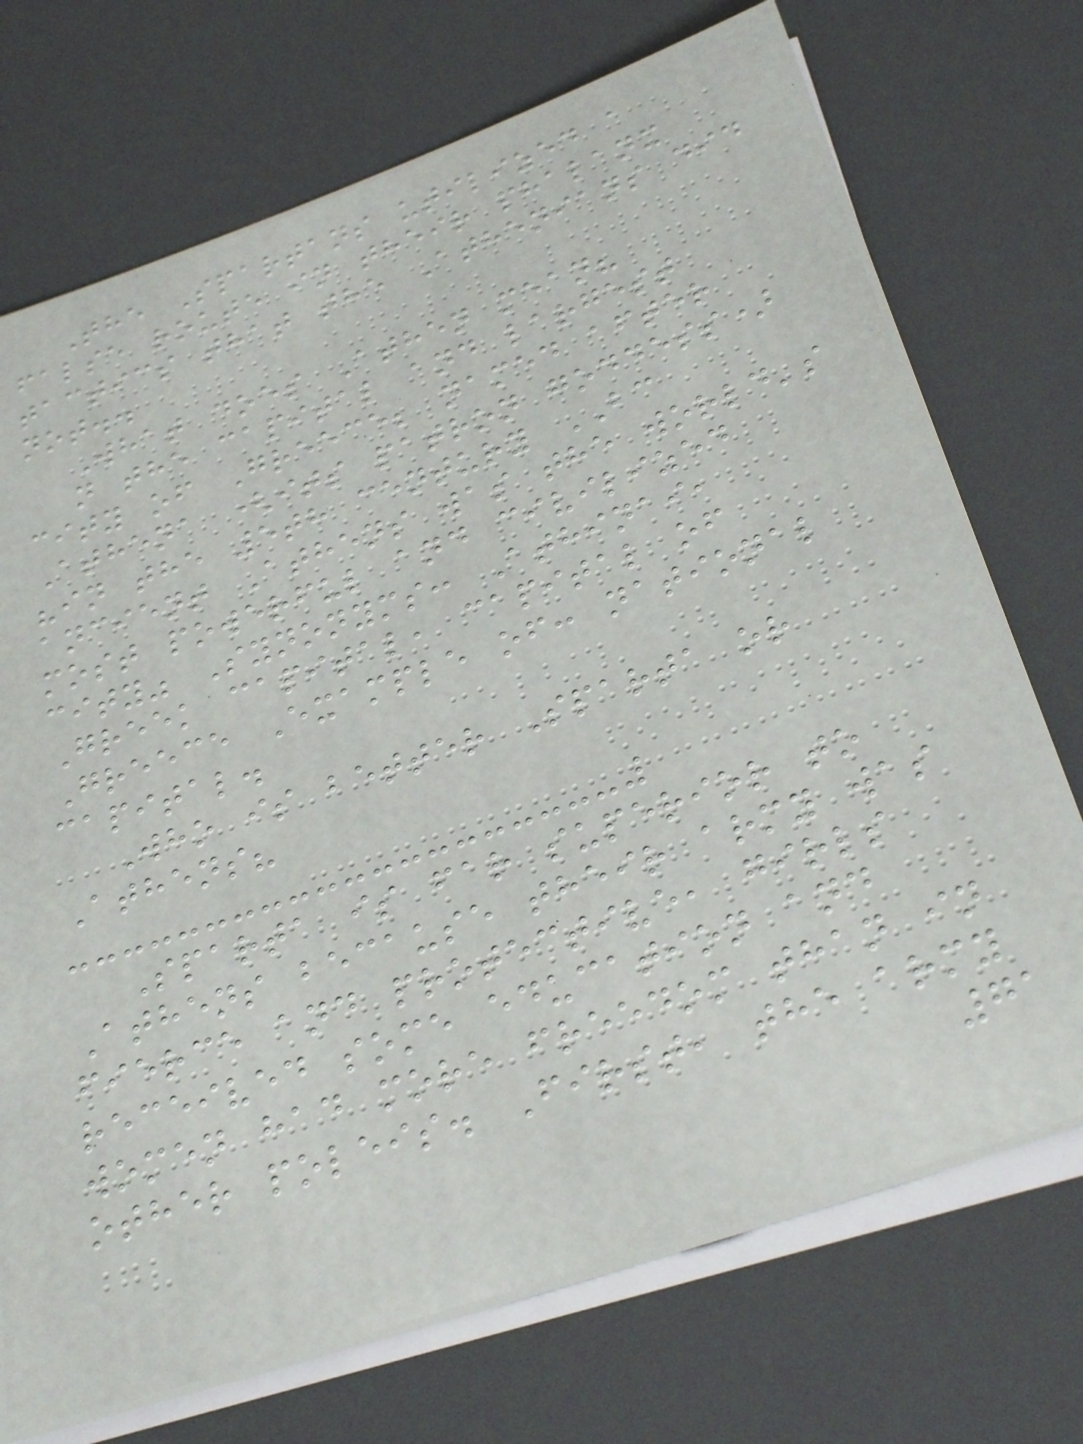The Spartans utilized a
false route in their phalanx
tactics that the Athenians did
not..
What does Athen mean?
n the capital and largest
city of Greece; named after
Athena (its patron goddess)
"in the 5th century BC
ancient Athens was the world's
most powerful and civilized
city" Synonyms: Athinai,
Greek capital, capital of
Greece Example of: national
capital.
Who is better Sparta or
Athens?
Sparta is far superior to
Athens because their army was
fierce and protective, girls
received some education and
women had more freedom than in
other poleis. First, the army
71
